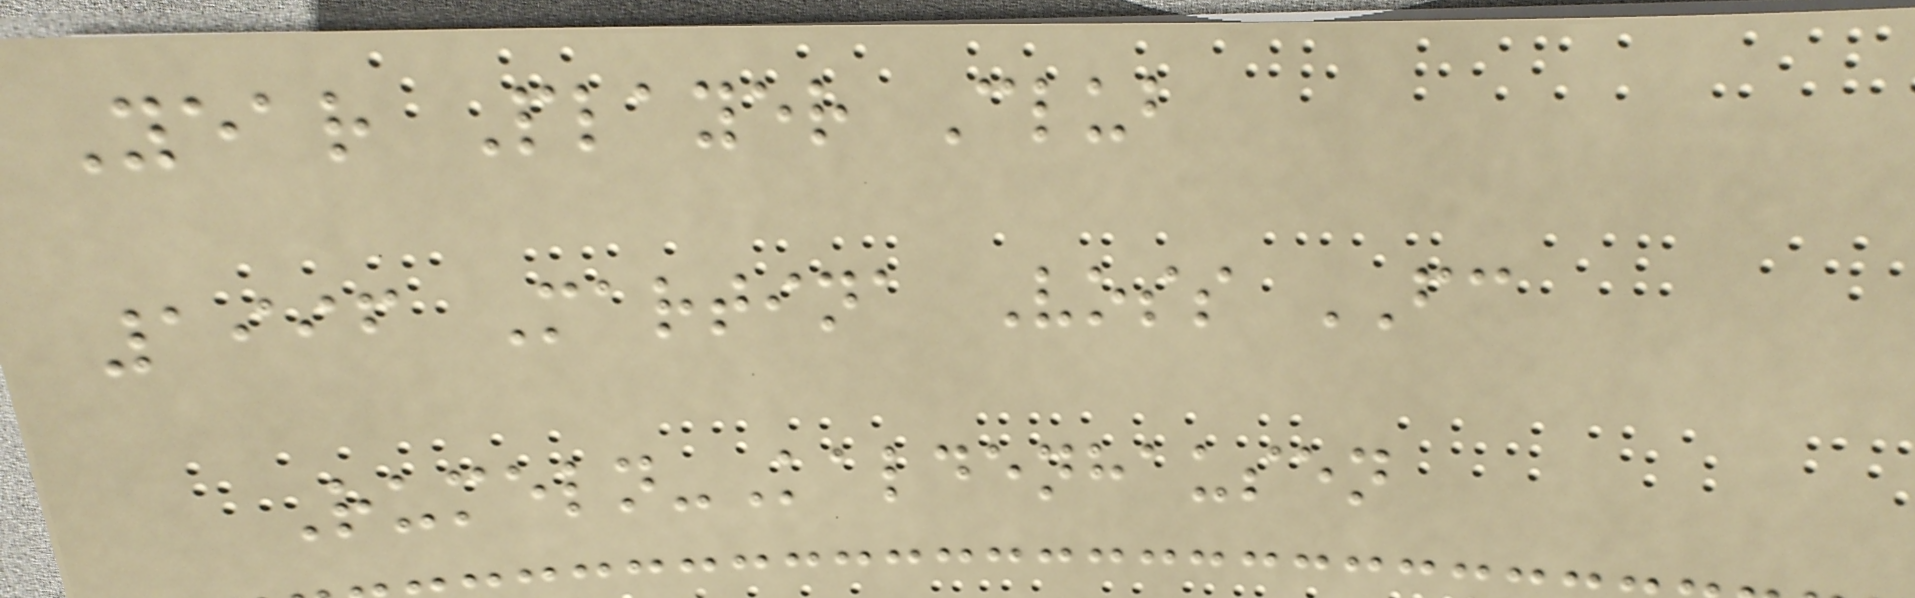Year Player Club
1996 Martina Voss FC
Rumeln-Kaldenhausen
